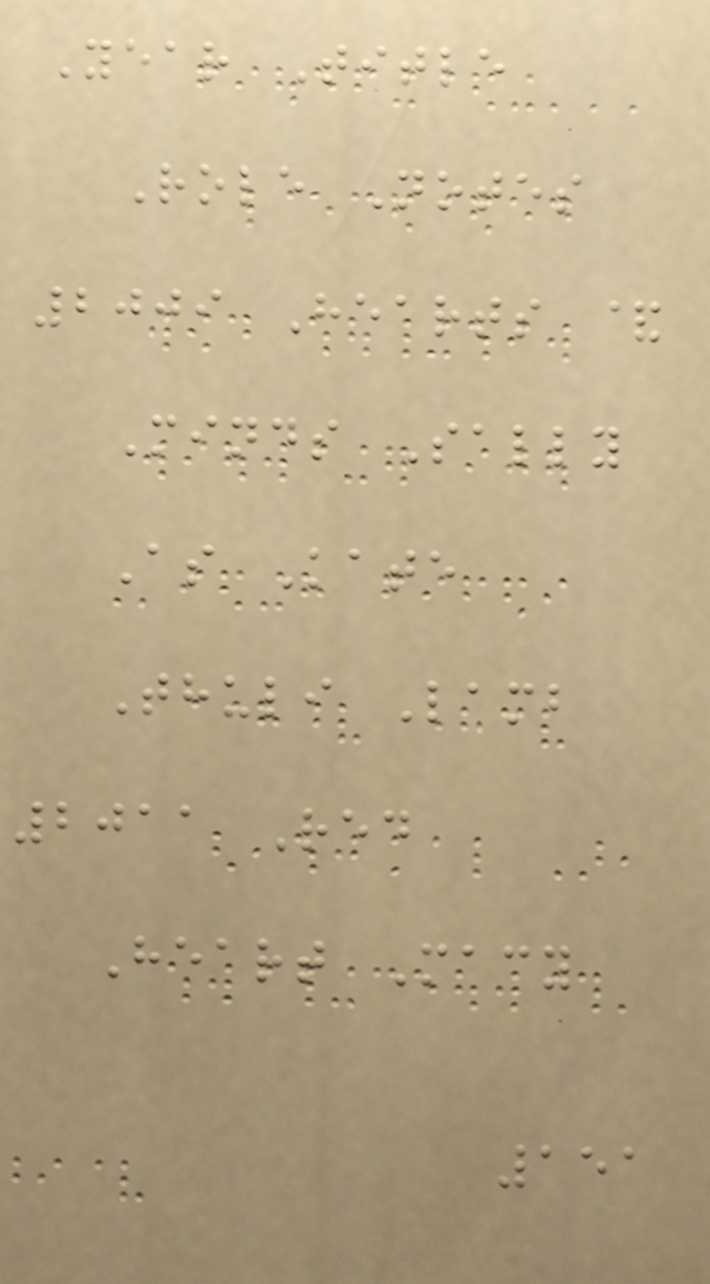Year Title
Role Notes
2009 Hearts &
Minds Sally
As Kate
Thuli Lamb
2011 Red
Heart Macy
151
